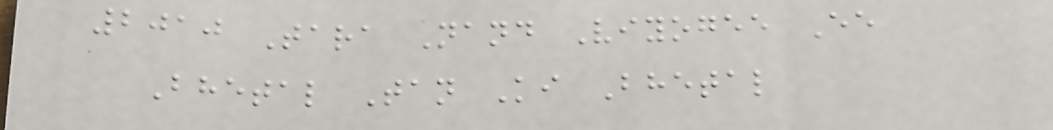2010 Tara Nand Viyogee Ee
Bhetal Tan Ki Bhetal
